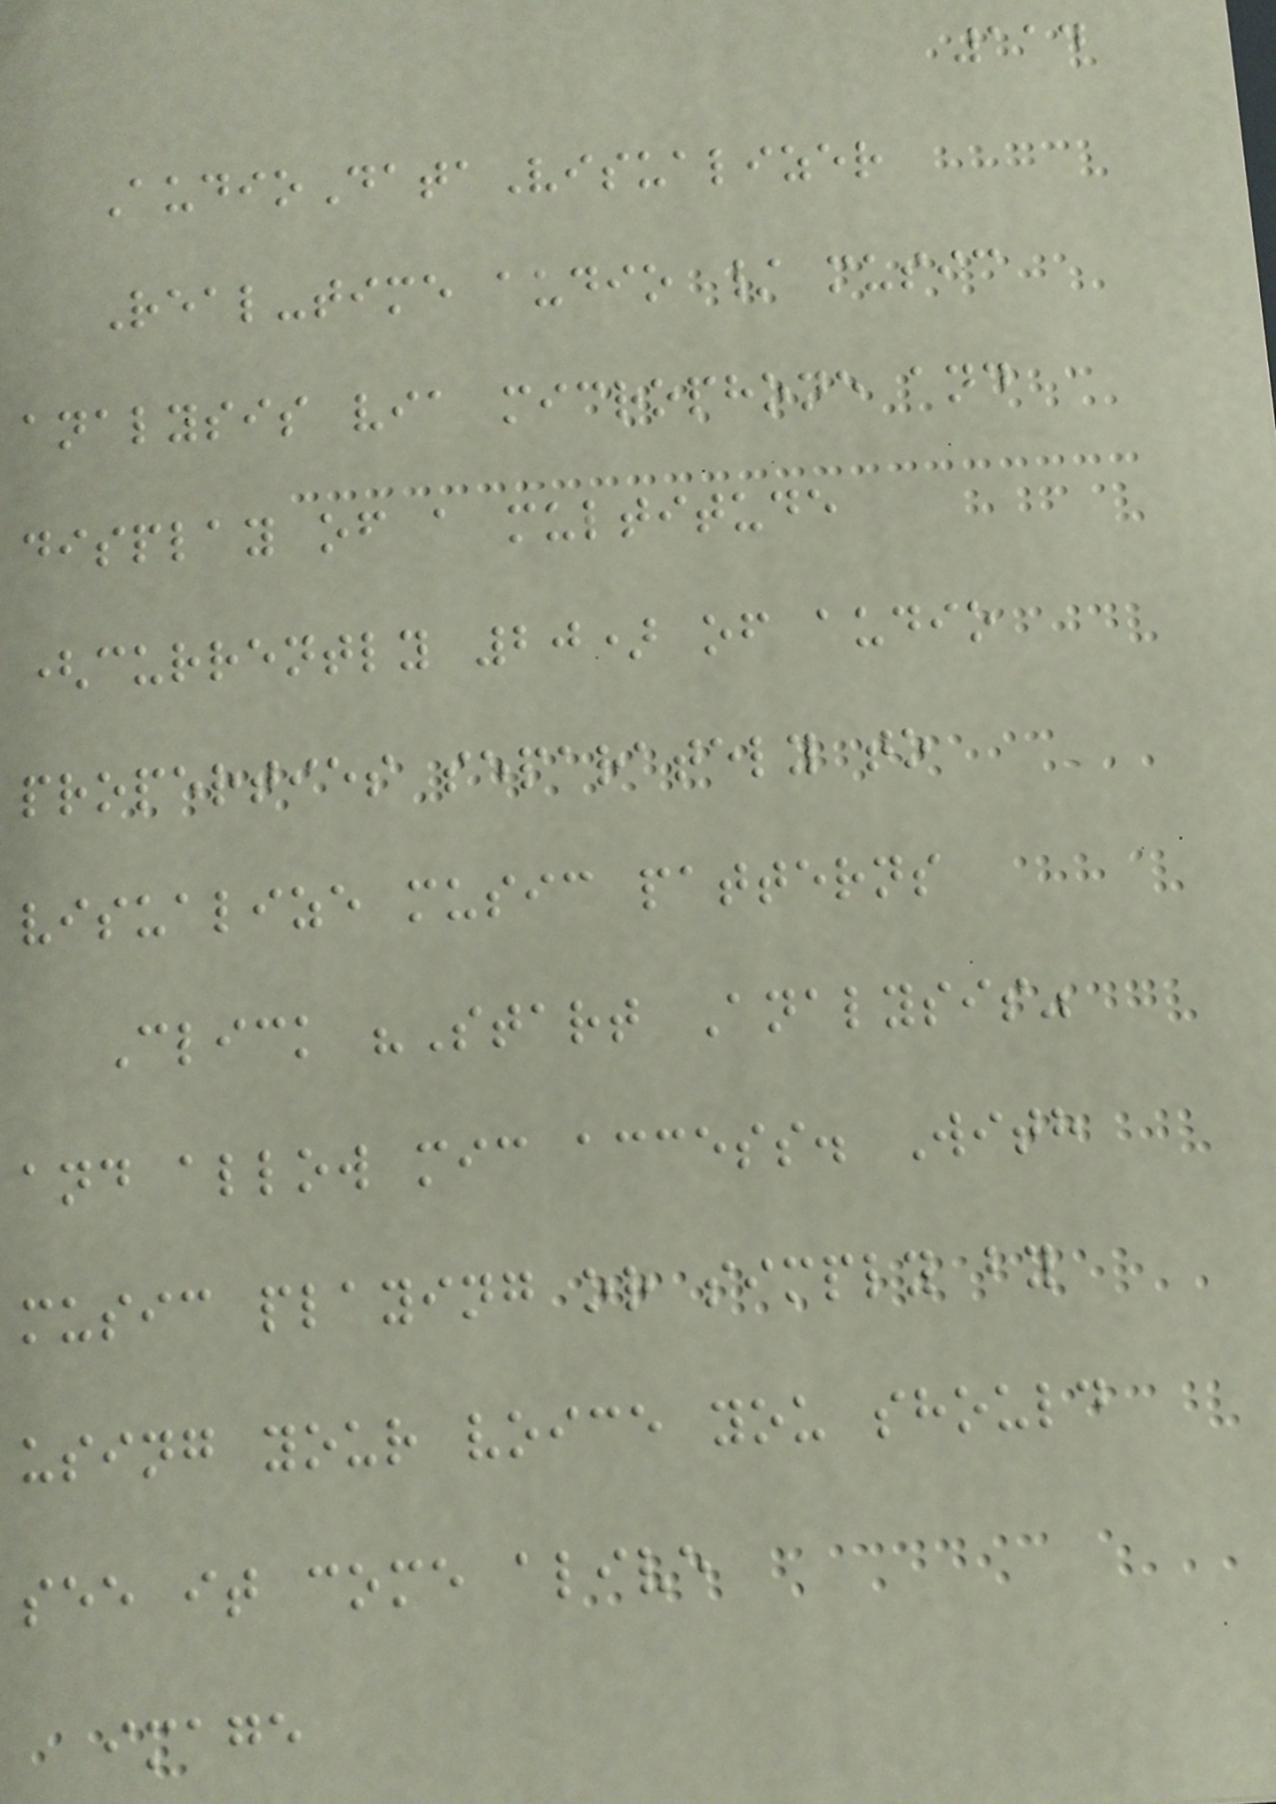114
AudioDataVisualizer
Real-time audio / music
analysis via microphone and
display of a multitude
(currently 20) of audio
properties separately to
visualize music patterns
Click "Start Analysis"
and allow mic access. With
music playing or simply by
using your voice you should
see it come alive
image
